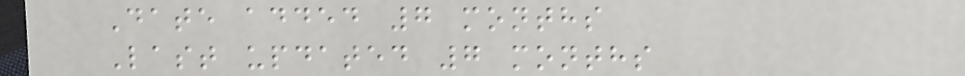Date added 7 months
Last updated 7 months
